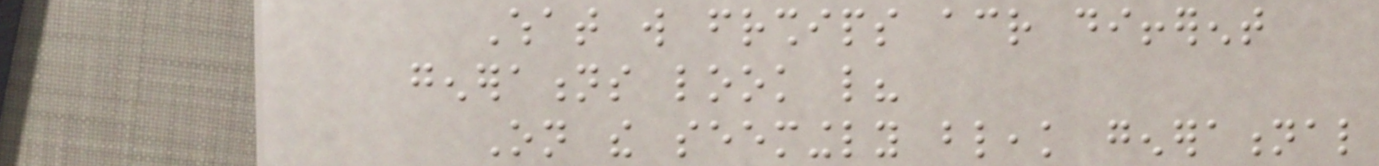What will friendships across different
generations look like?
On the seemingly bleak generational
